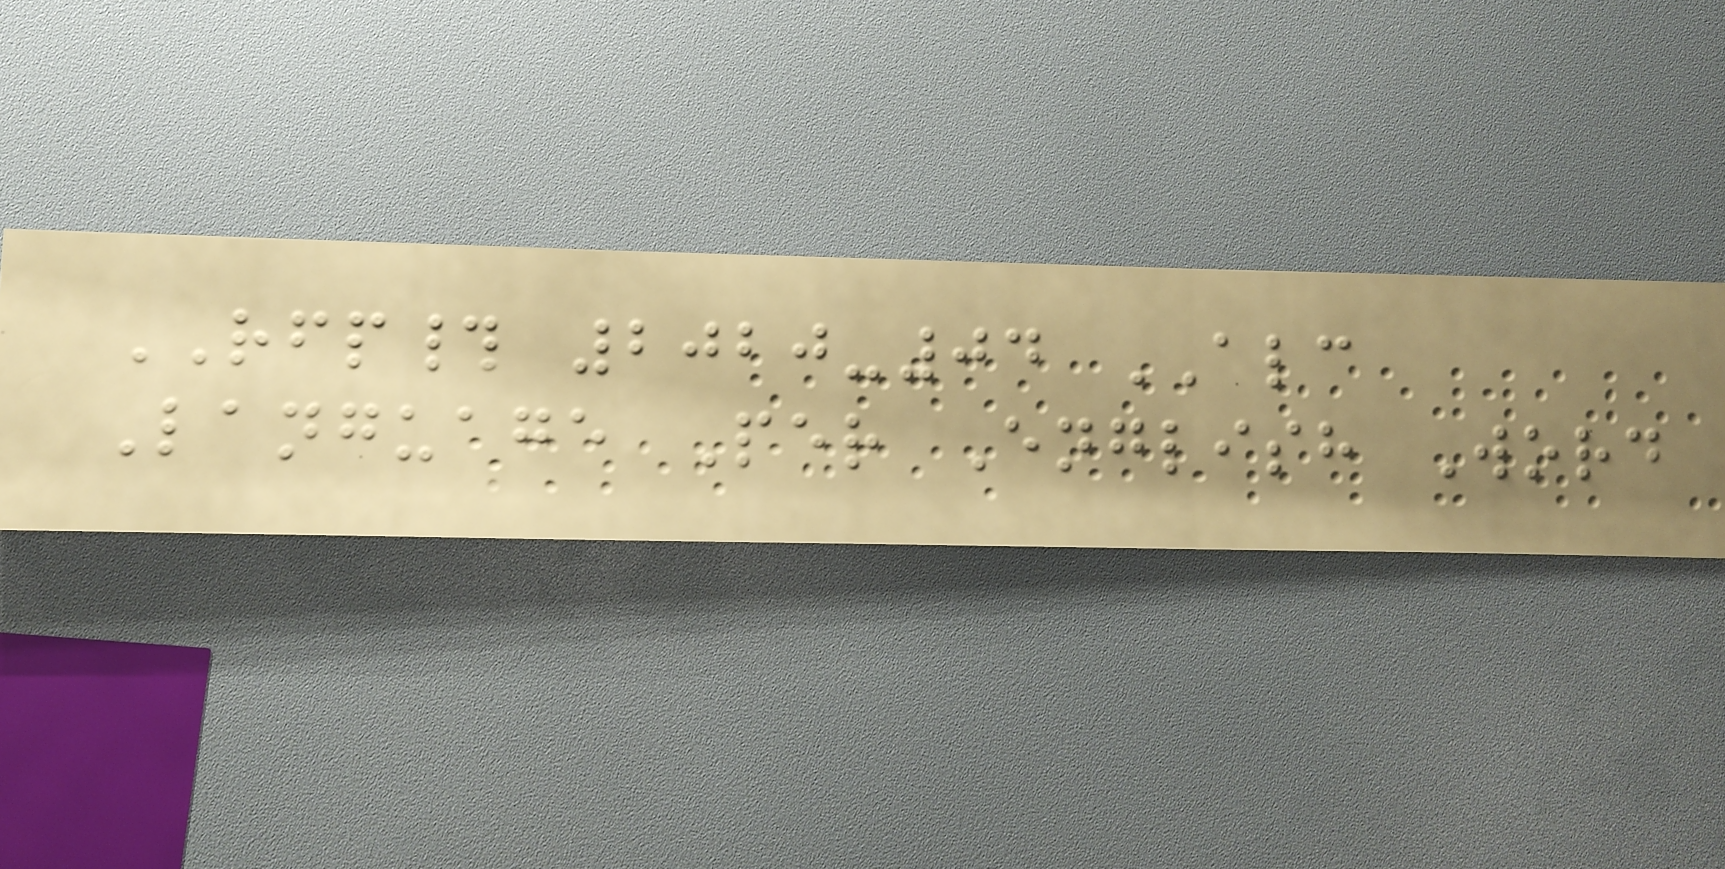RFP# 2020-04 ALC
Language Per English Word
